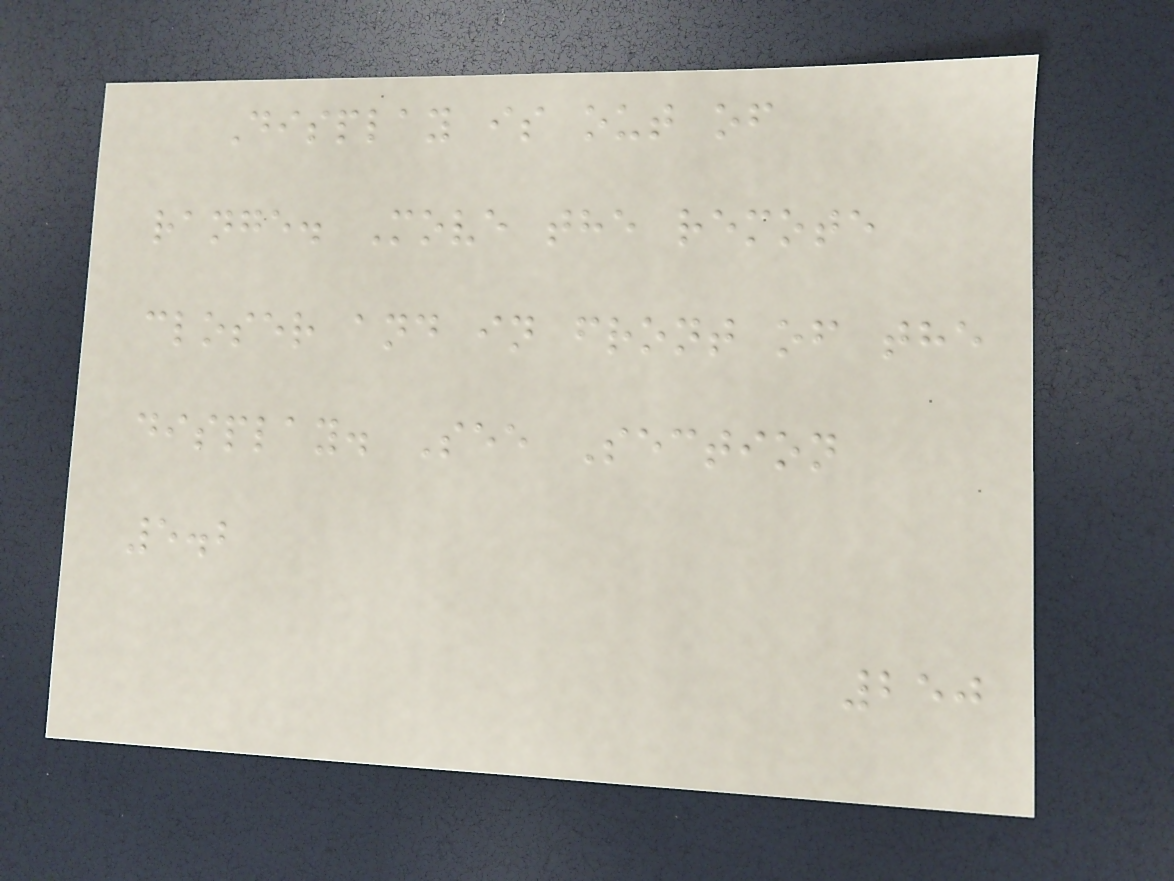Display is out of
range. Move the remote
closer and in front of the
display. See Section
5.2
250
